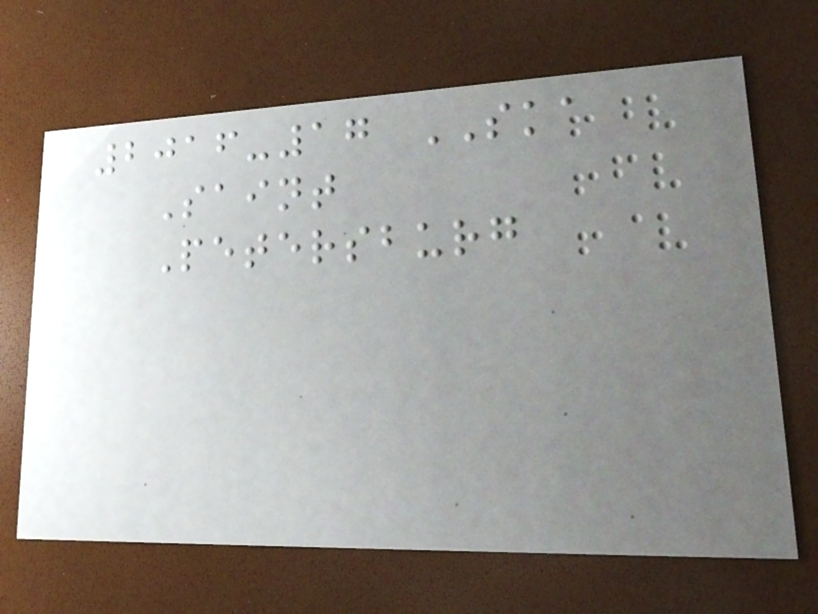2016-17 SKA
Saint
Petersburg
